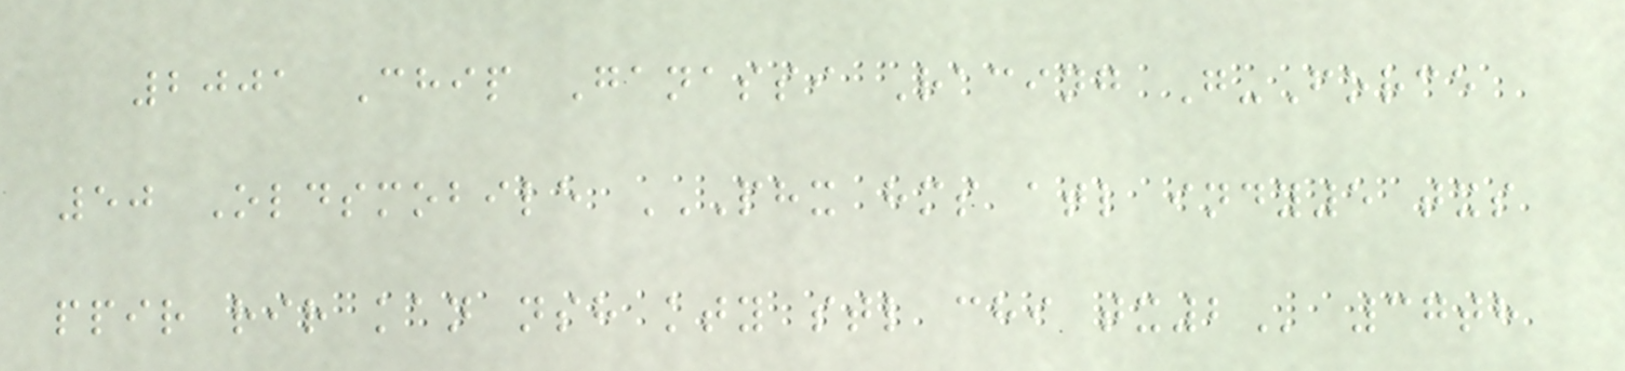2001 Chip Ganassi Racing G-Force
50 Oldsmobile PHX HMS ATL INDY5 TXS
PPIR RIR KAN NSH KTY STL CHI TX2 37th
